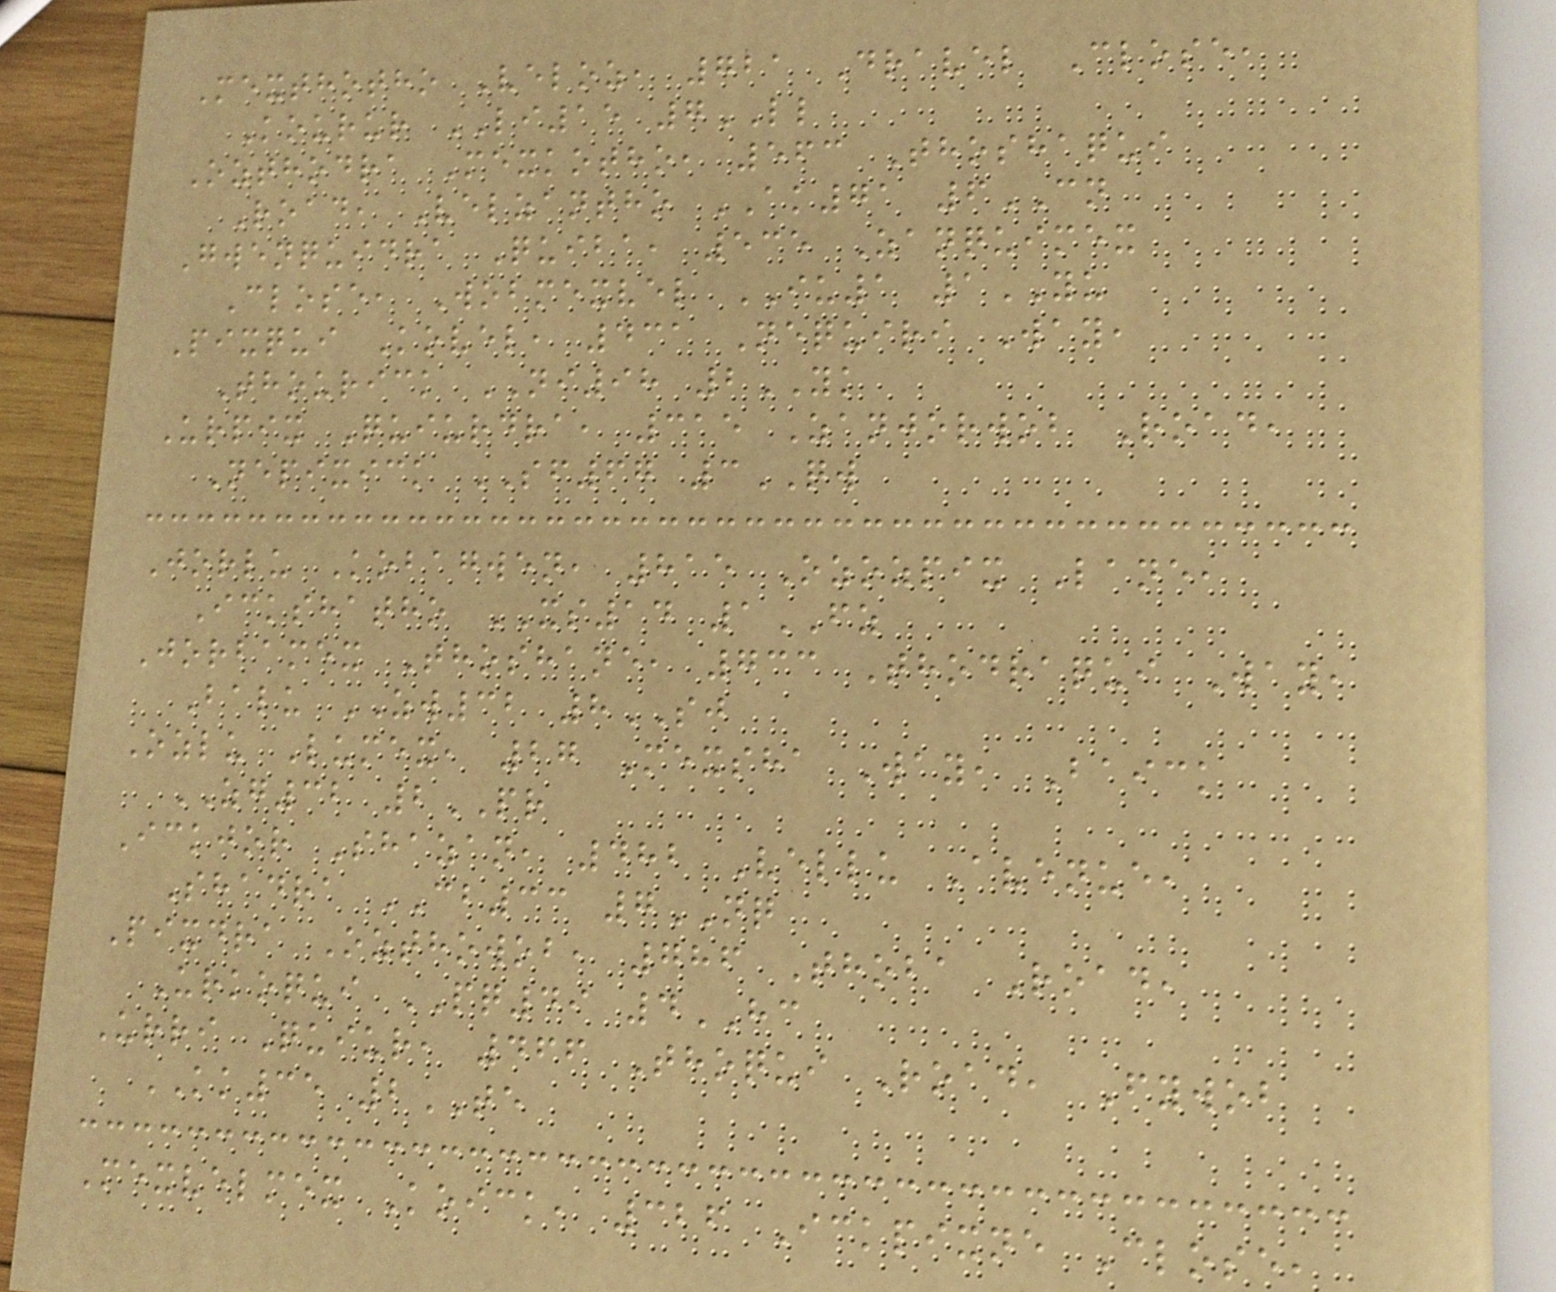Mexthotho Veloz, 721 Dravel Close,
Kourur LI15 7LL
Ozthodra Mexkotho, 563 Thoshaqui
Road, Velzantho AK71 6CN
Gwenquidra Quiba, 535 Zanquimex
Close, Wobmexvel IU1 1YU
Pixqui Kovel, 431 Nequiri Way,
Thourick NI98 2YK
Urpix Quiurdra, 315 Zanjorwob Road,
Nepixick SF67 3QW
Jorlu Kobagwen, 815 Ozozpix Lane,
Ickshatho XS14 1FZ
Jorbamex Thoshane, 733 Thodraqui Way,
Balu ZW32 8SJ
Ozlu Lumex, 27 Mexsha Way, Baick
ZG32 2PR
Ickjor Shazan, 482 Vellu Avenue,
Shadra CB33 7NQ
Pixdra Ozthowob, 786 Thoba Road,
Urkoqui PQ49 4HC
Urri Quiur, 466 Thoqui Road, Fywob
KK35 2TE
Mexvelmex Koick, 326 Ickpixne Close,
